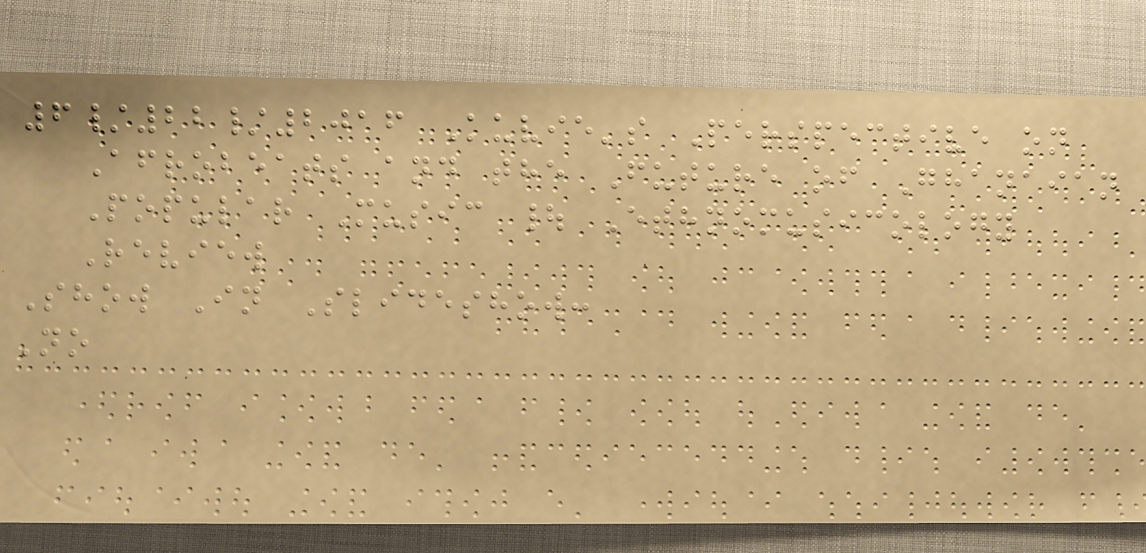6/22/2016 Kuvie's Perspective on
Afrobeats and the Future of Ghanaian
Popular Music | Ethnomusicology
Review
Show In Slideshow:
No
